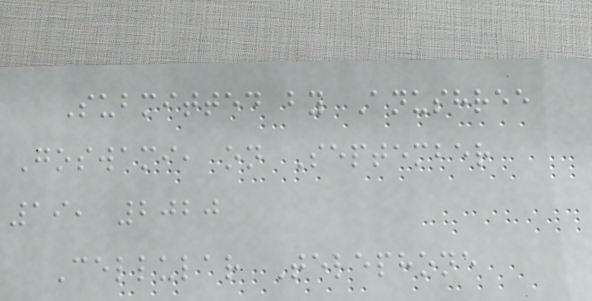Submitted by Anushree
Goswami, on September
19, 2020
Cellular Telephone
